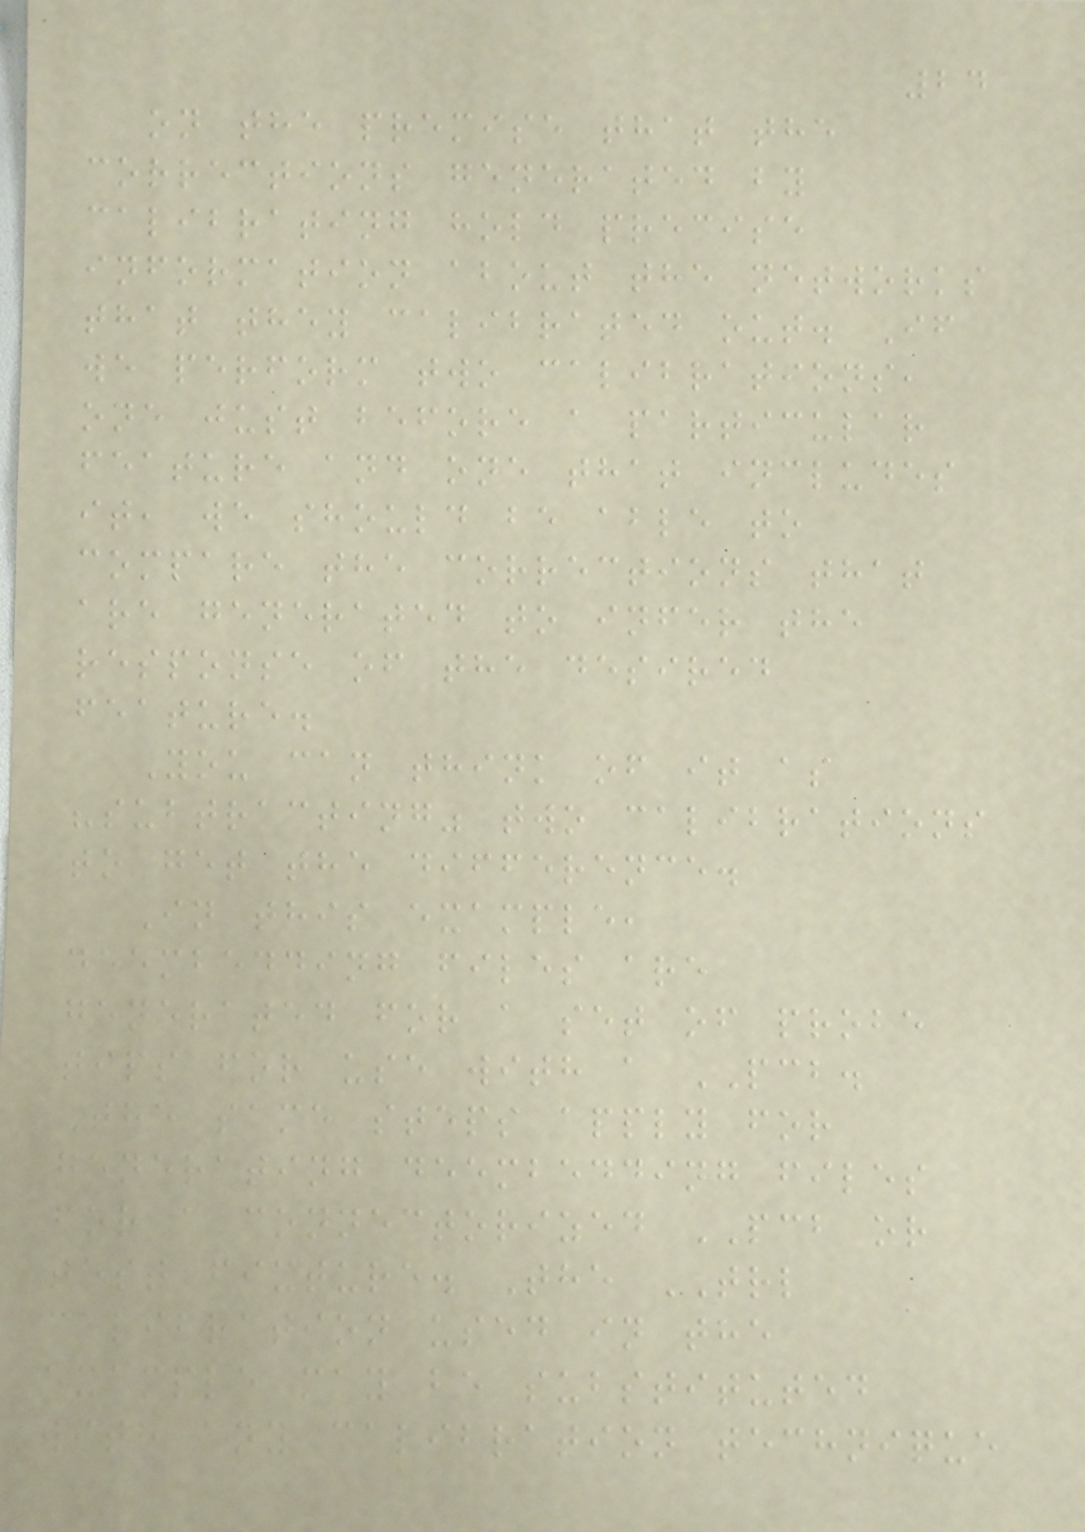24
on the premise that the
corrections generated by
calibrating hold precise
information about the networks
that they calibrated out. If
we perform two calibrations,
one just before a particular
feature and one that includes
it, we should be able to
compare the corrections that
are generated to infer the
response of the desired
feature.
You can think of it as
"subtracting" two calibrations
to get the difference.
In this example,
deembedding files are
generated for a set of probe
tips for use with a PCB.
The same steps apply for
generating deembedding files
for a connectorized PCB or
test fixture. The TRL
calibration used in the
example may be substituted
with any calibration technique
